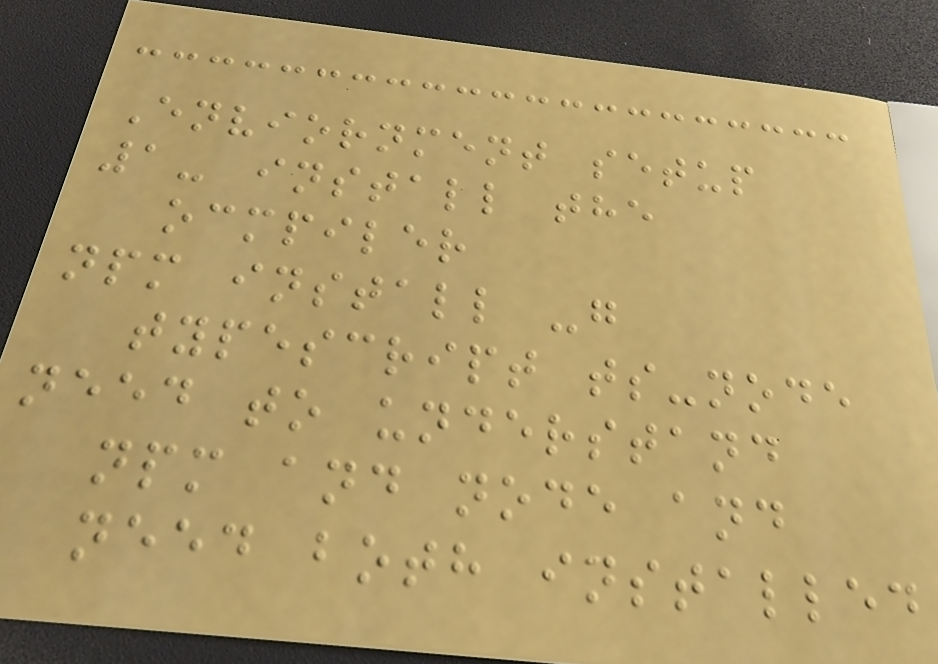Enviornment setup
1- install the
ocmpiler
npm install -g
typescript ts-node
need to understand
npm and node and
need both installed
